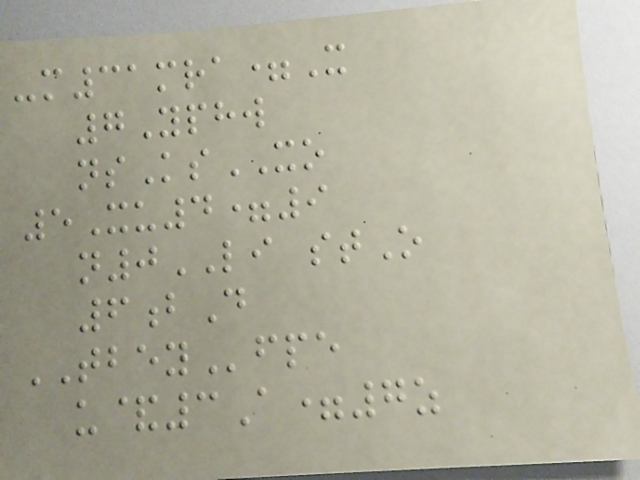-m31mra=X
7Yphw
nsKsXO
5Xu4=9
n0LI stO
6bD
TBEYfpe
u&3A=7z
